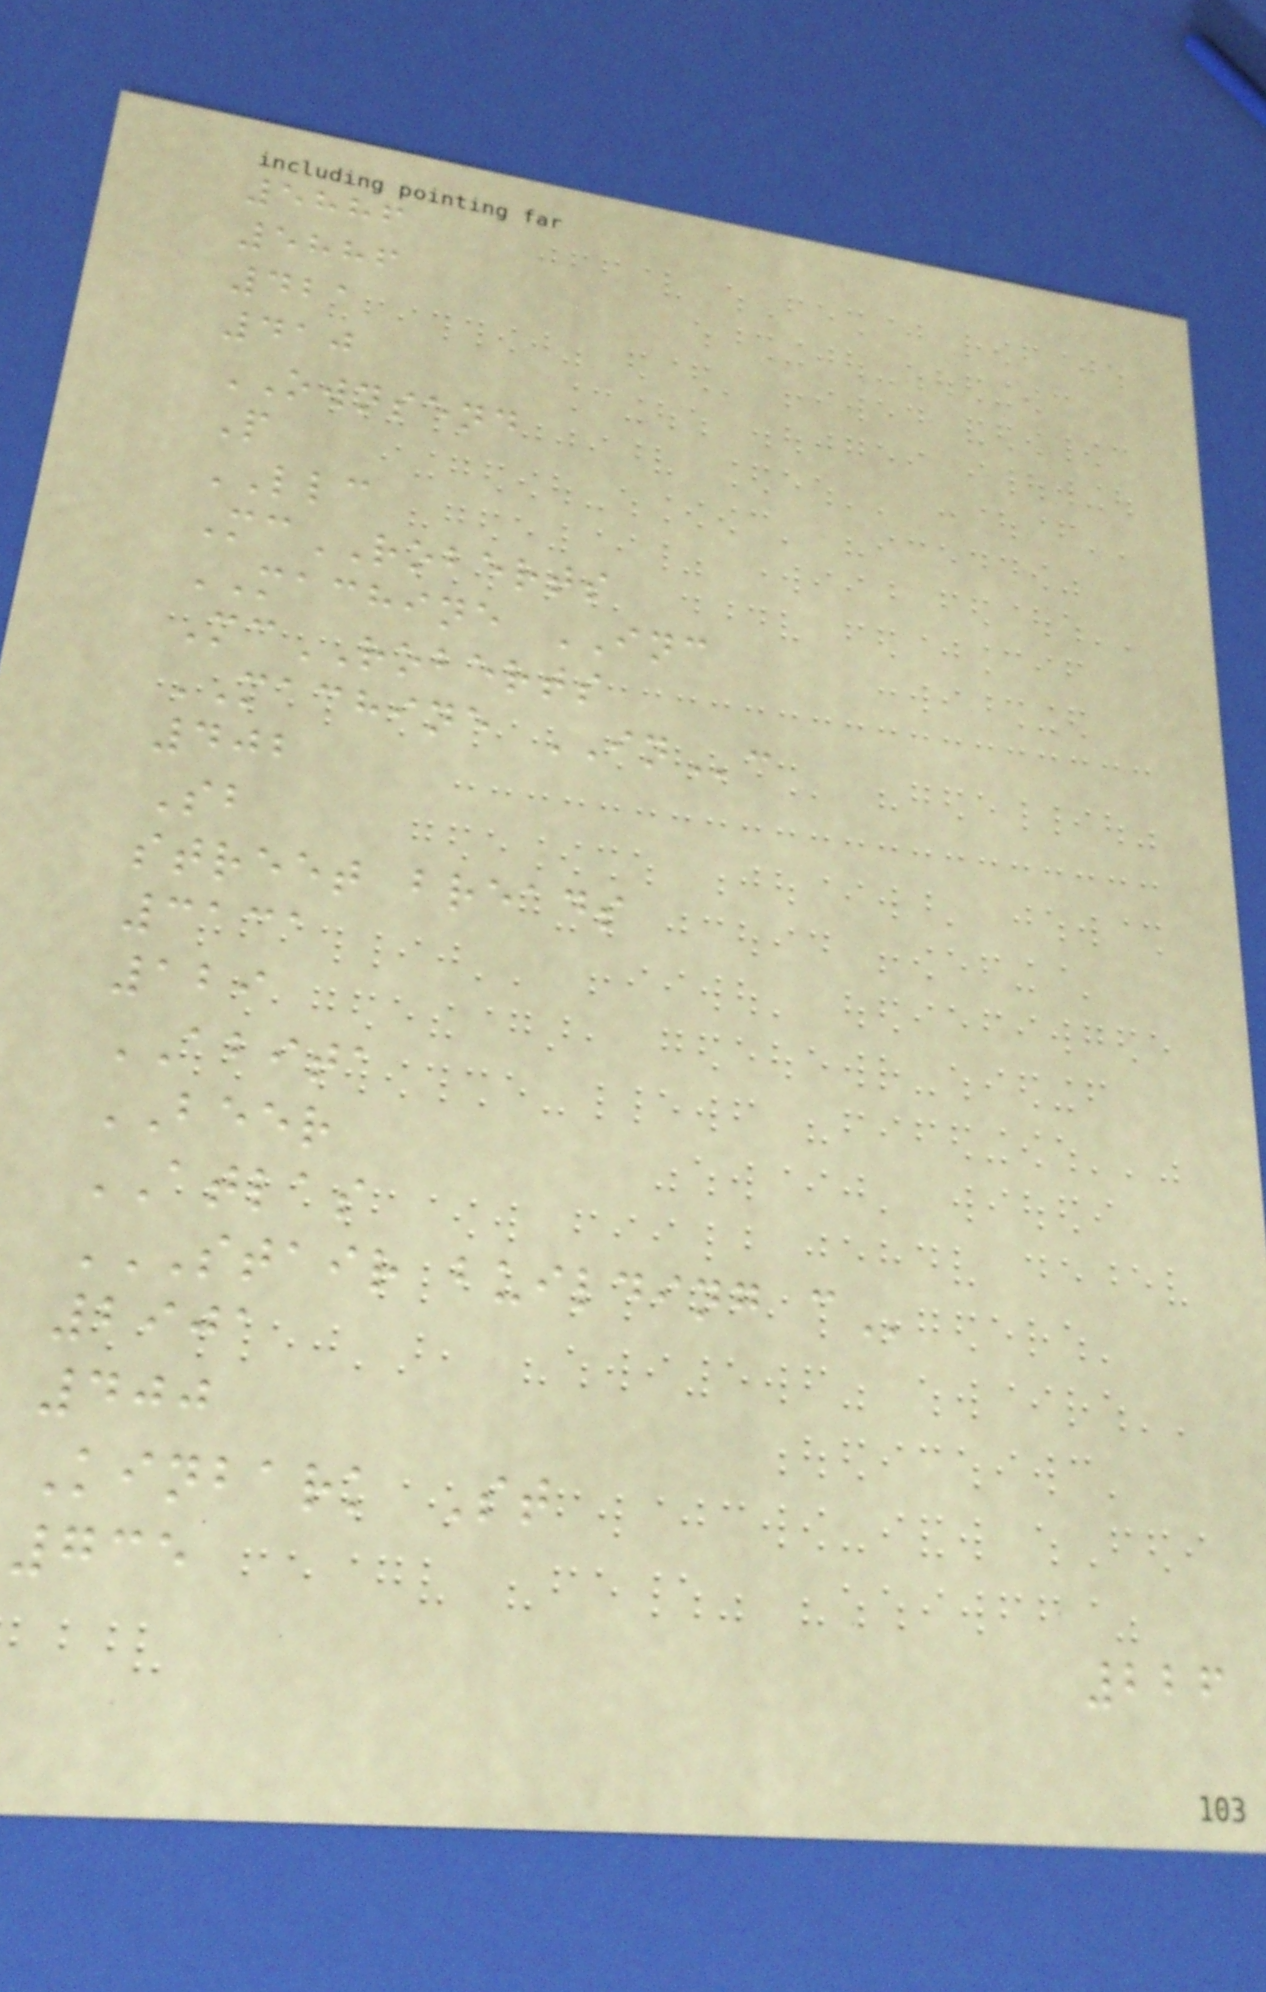5886
5886
421
410
OWNSEND
P
LLC
McROBERTS
MACHINE INC
McROBERTS
MACHINE INc
402
Sb
street breads
3131
129
ABITA
BEER
ATLAS
STAIR BUILDING C
2901
400
Kinbark St
735
226
